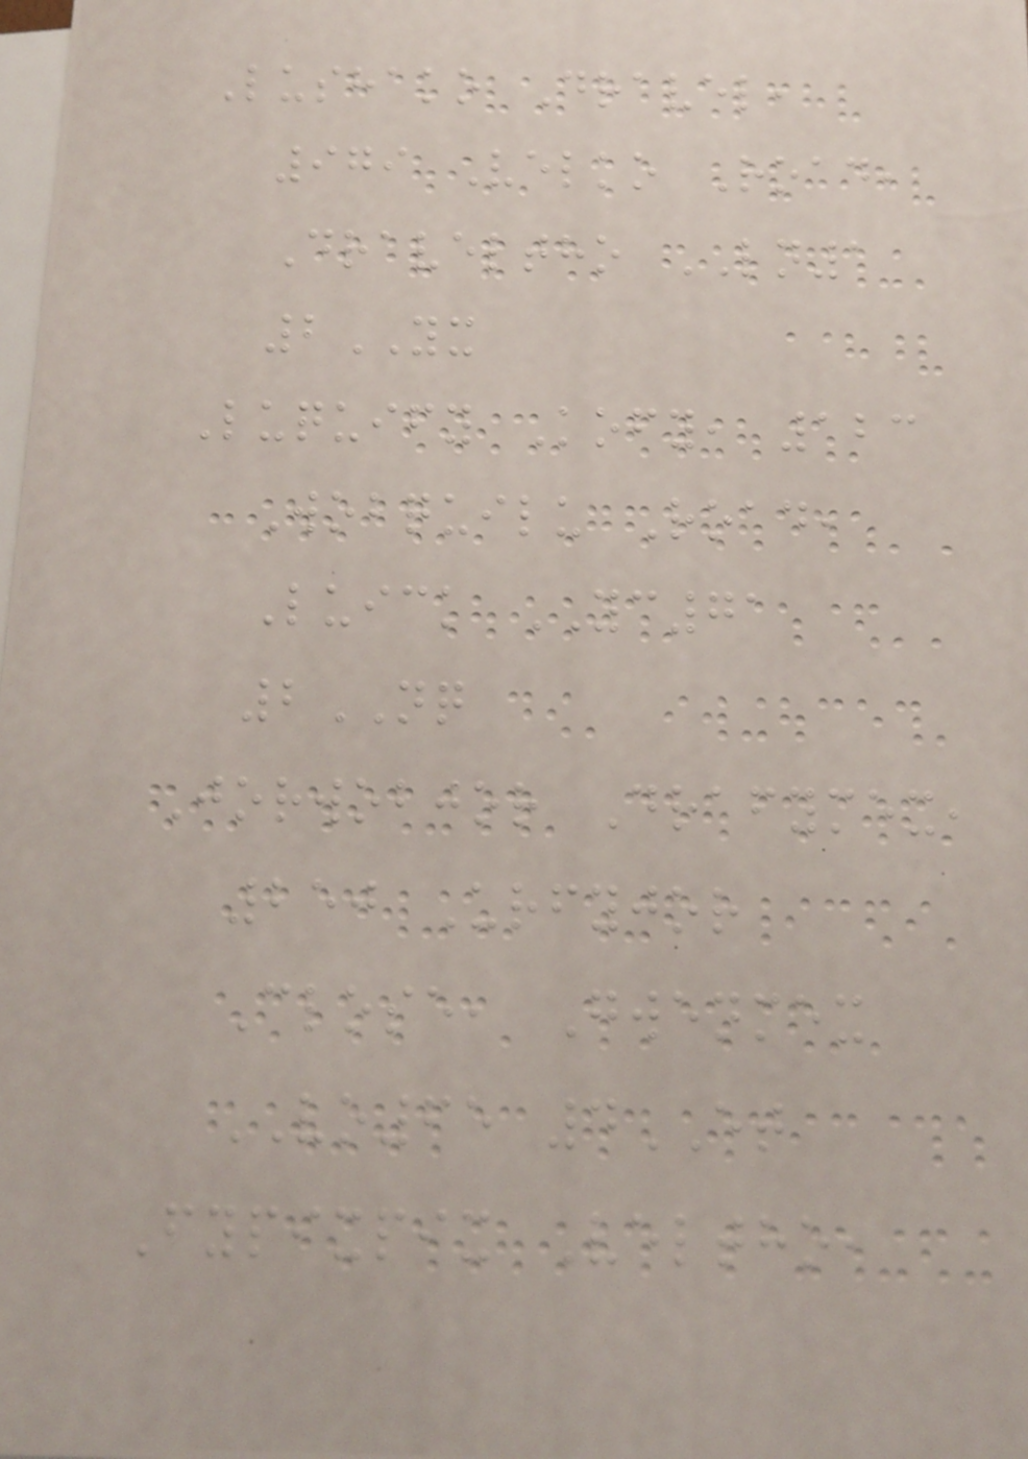Lushako Dravel,
979 Velko Road,
Draveltho LN1
2YX
Luquify Kofy, 123
Wobquilu Road,
Luick YC71
2NQ
Jorwobjor Drafymex,
250 Urfyjor
Close, Gwenmex
VO65 4ET
Fypixpix Veltho,
